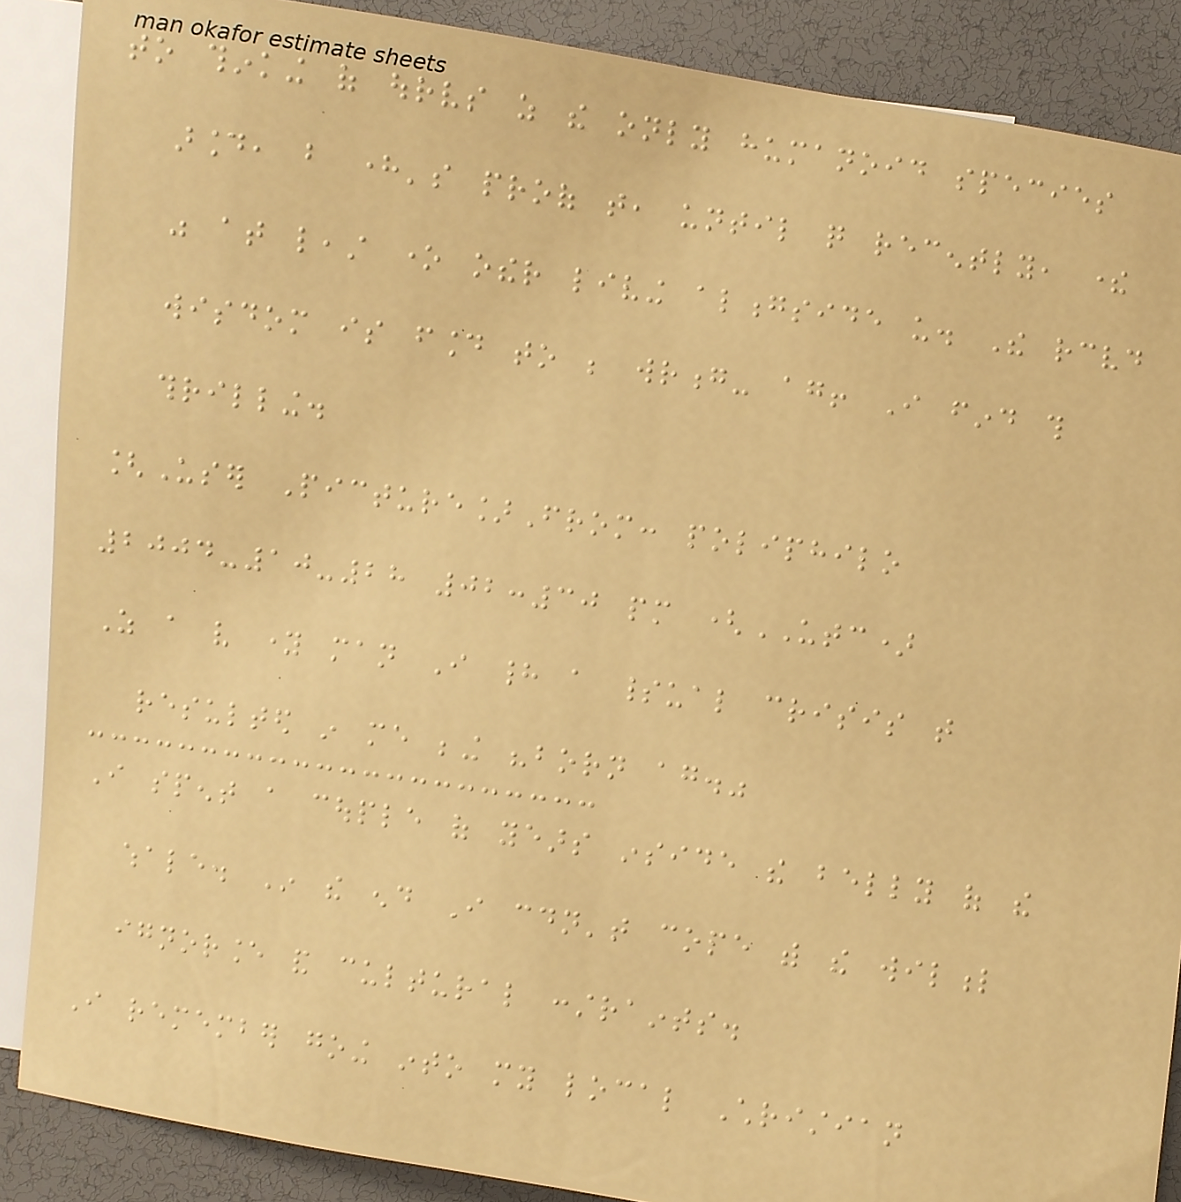to thinking of ourselves as the only humanoid species
around, but here's proof that, until quite recently, there
was at least one other living alongside us. The received
wisdom is found to be wrong- again! I find this
thrilling.
[User Picture]From: poliphilo
2004-10-28 02:30 pm (UTC)
As a very young man I had a spiritual crisis that
resulted in me being "born again."
I spent a couple of years inside the belly of the
whale. In the end I couldn't cope with the wilful
ignorance and cultural constraints.
I remember going into my local Christian
